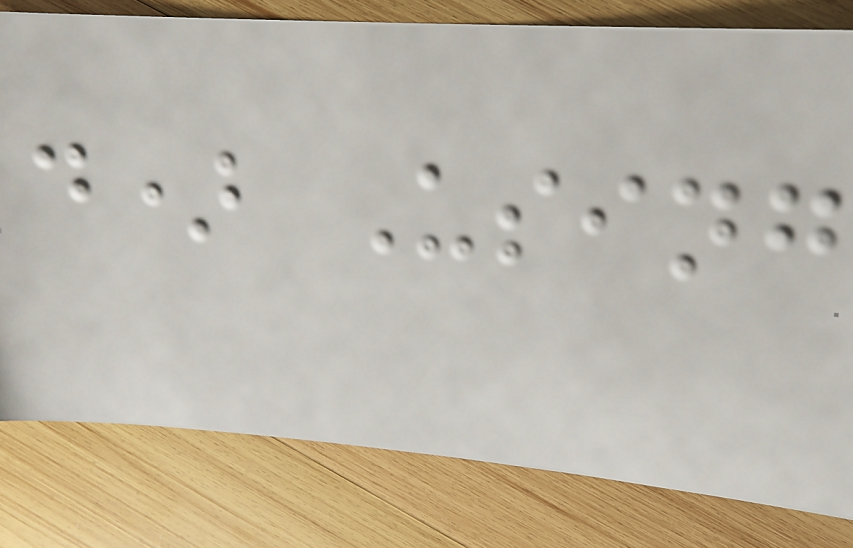d) Using
